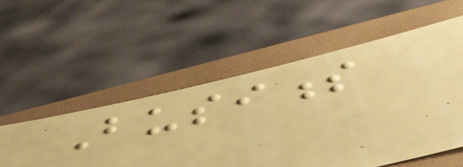Business
